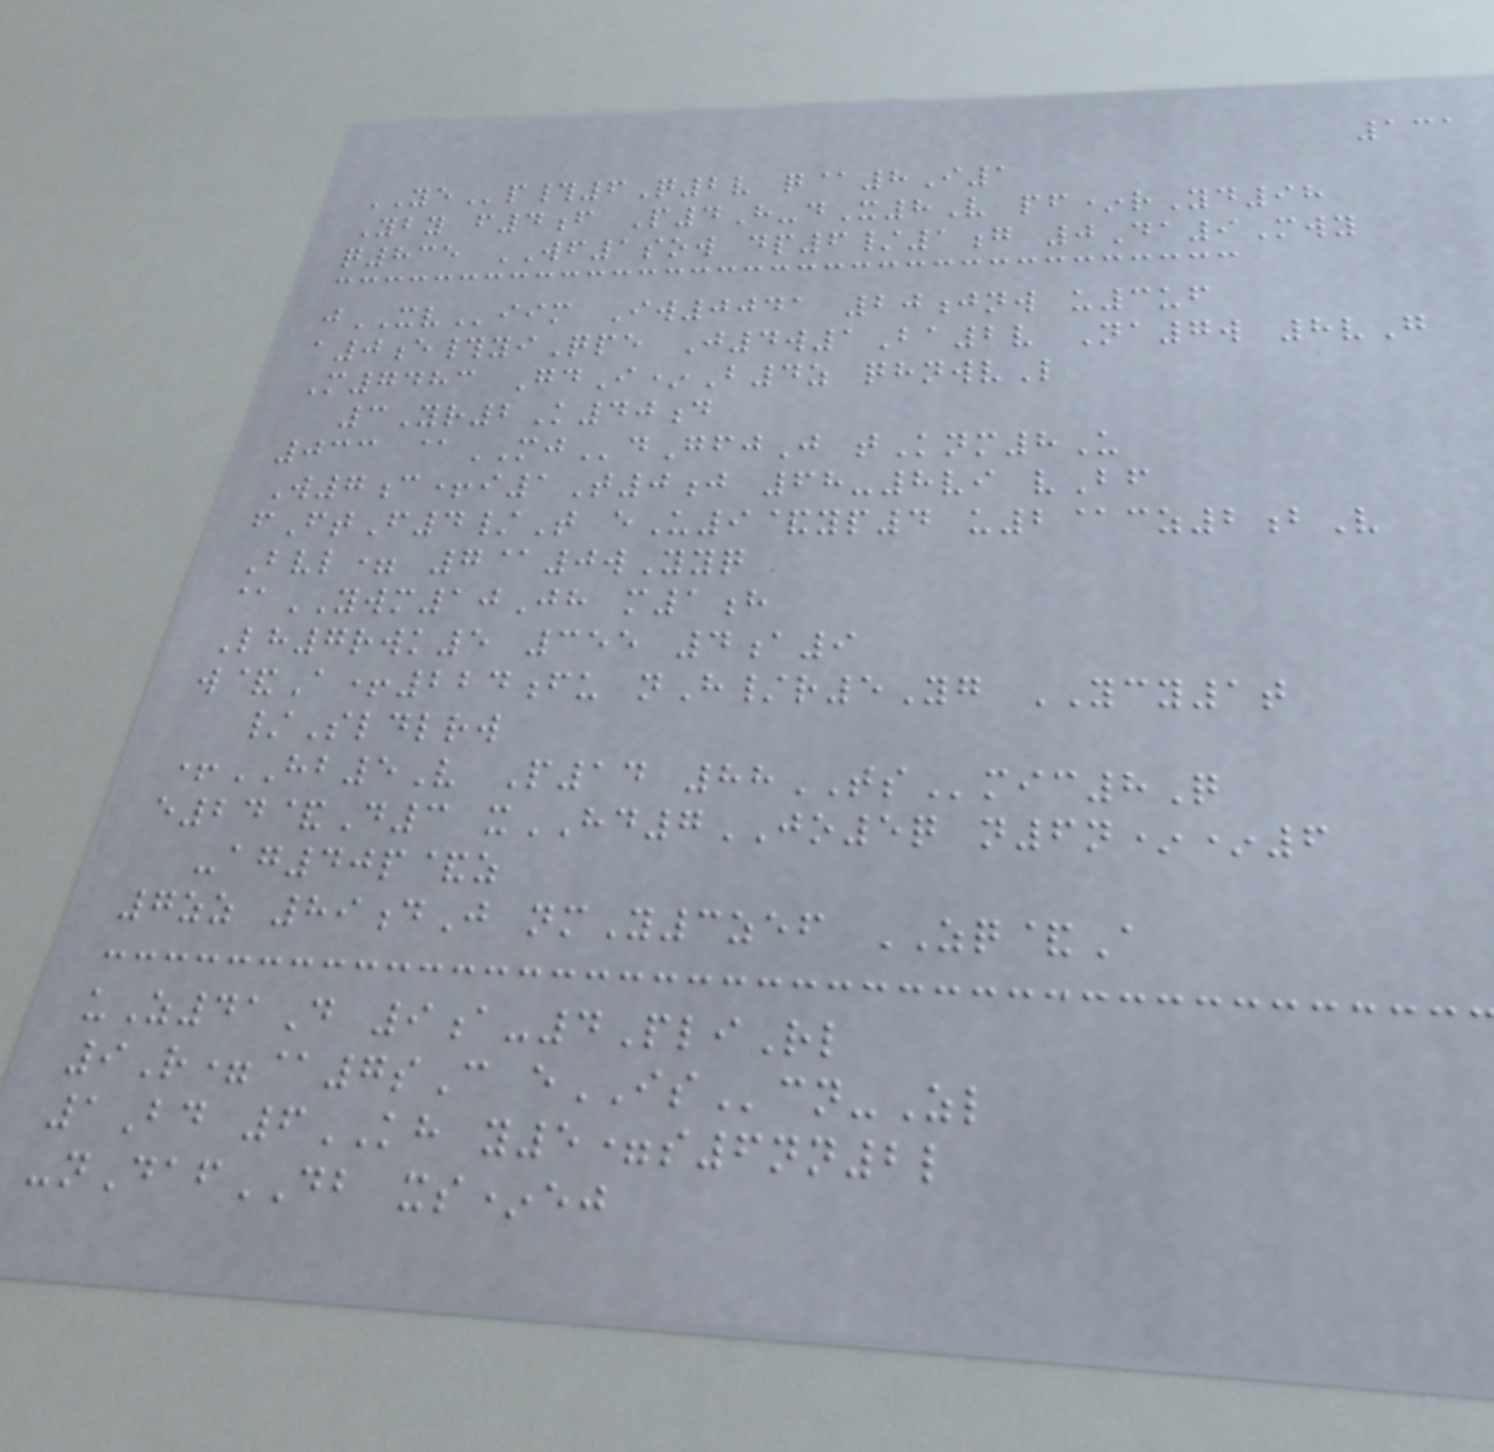131
YEp#6Q2v q@8I1
Yby f4f P4H-dX8V pf*rYd98
q835 WF1sow dp6/1g 0Da9Mwy
jXViim Iw0041 20jnw u3uf
a0e#yiQpe J4w1Ba2v Na7w 8vG
M7483 GdI*B4z qhnwvL
3Yr2K40d
033 @MJdGfjJ tKnm8U
W7c+i1T0j 68-8vi vBf
fFtF4/T eU9&yp4 u2@cz2bV
Bvl= 7@0wYyq
@YWM10Jh m1h
Lh7rwk5 355 4a9
w&A+224fu nH/r5Yg YCY1t
/Sldlrw
+HB5V P14 88TSmic8Q
e24&D3 xHD7JO5q n6n**6
-ag40p&z
7zz 89dJ nmY3zef ZQ&A
uZ41D 9a-4PliRl
9R=@7sC eIScn-Zl
1Bd 6KH y5=s6nn2l
-nDafDB xs*ej
